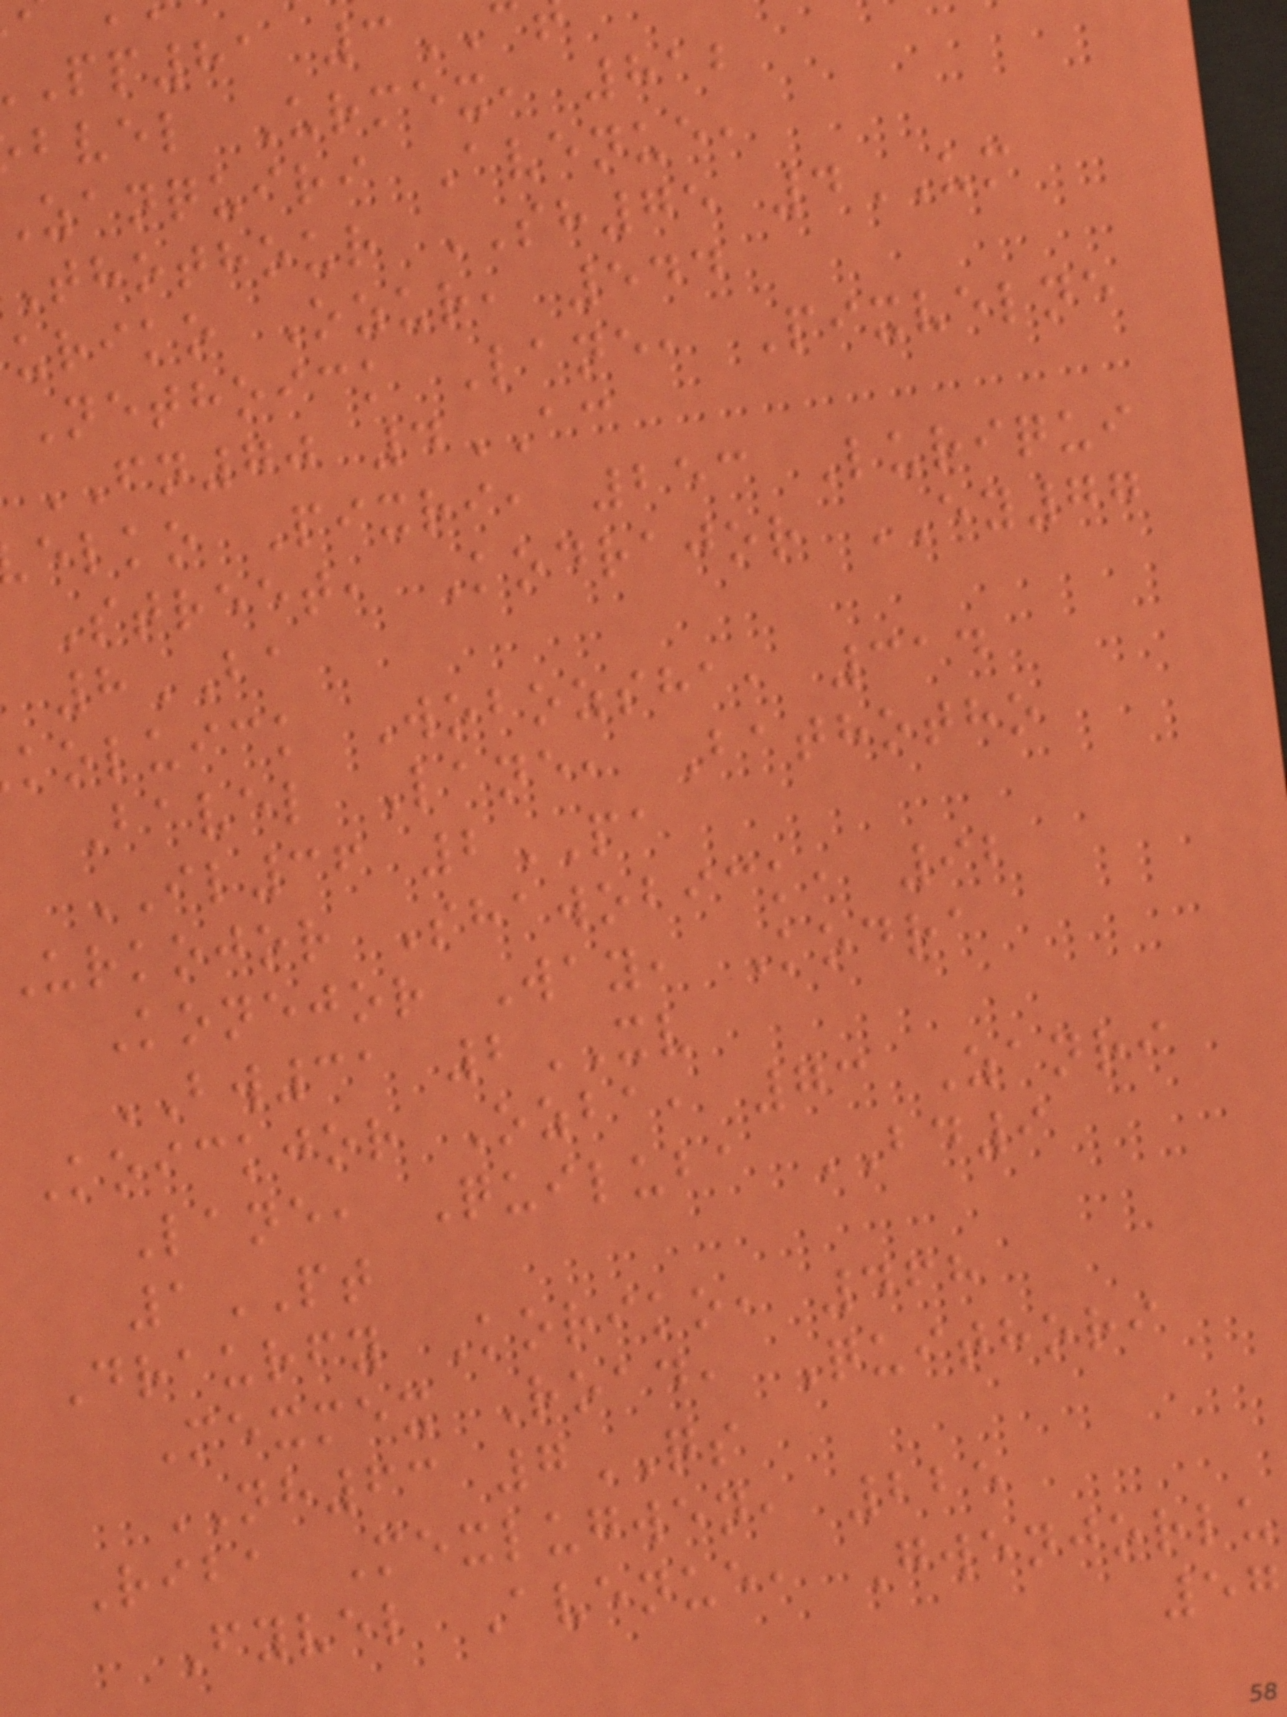pp81 3
bvel Urmex, 812
zanquiri Avenue,
Thothour SH75 4UM
uriko Ozur, 544
Nethoick Lane, Pixvelne
FN70 4AC
elko Pixri, 253 Luriqui
Street, Kodrajor EY77
8BA
koluick Wobozsha, 314
Bavel Lane, Bathotho
IL36 2PA
urkojor Shawobick, 92
Konejor Way, Kodra
BW31 2XV
Koickjor Ozba, 73 Zanri
Lane, Quiluba BD9
1PT
Draurfy Koriko, 468
Mexmex Road, Quithori
NH63 7QS
Riba Mexlugwen, 225
Fyvel Avenue, Gwenjorlu
57
